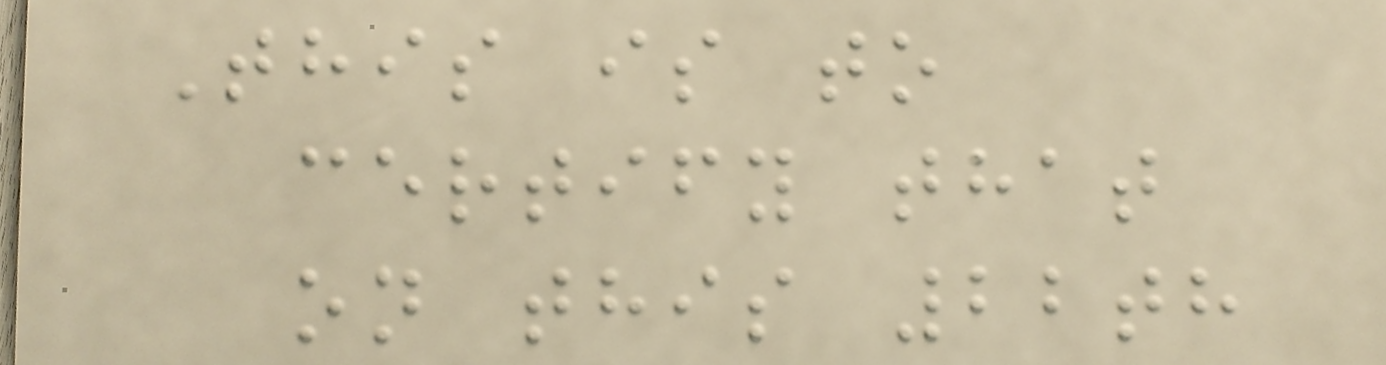This is to
certify that
on this 22th
